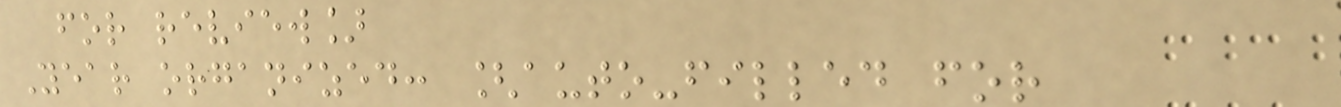for review]
Year organized: [auto-filled for
